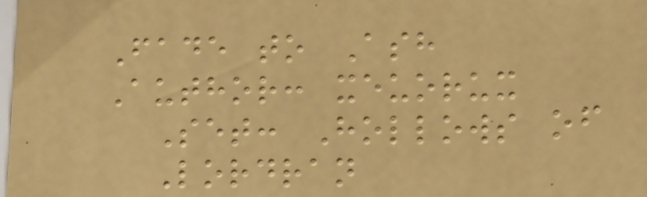Fade to Ash
Author: xeuorux
Set: Hollows of
Lordran
